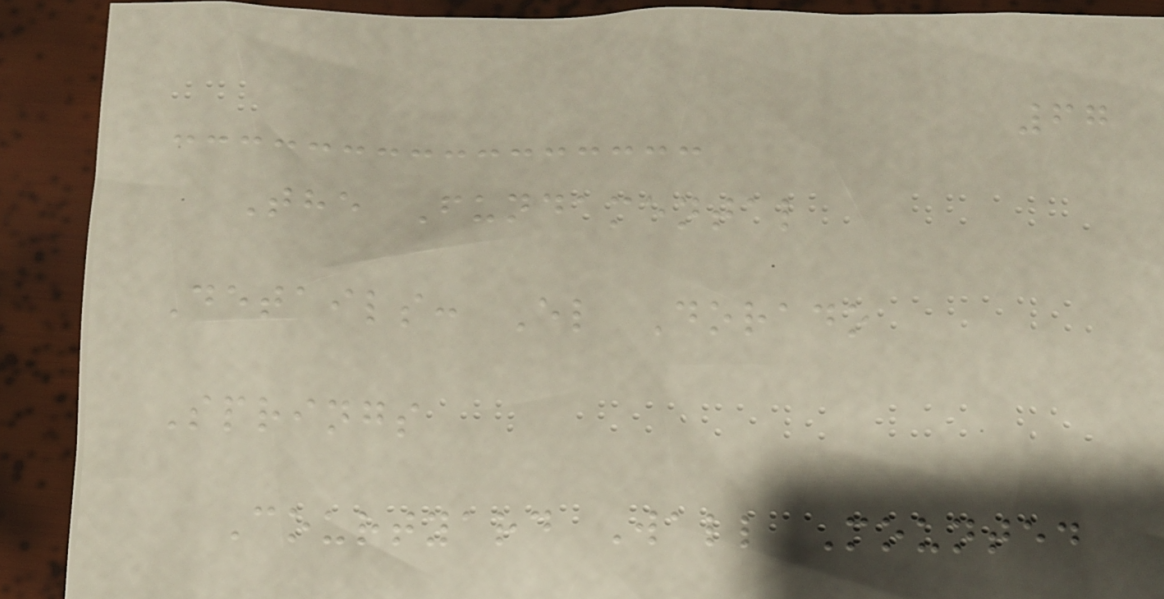67
The Fundamental
Details: El Dorado
Springs
Courtyard Wall Mounted
